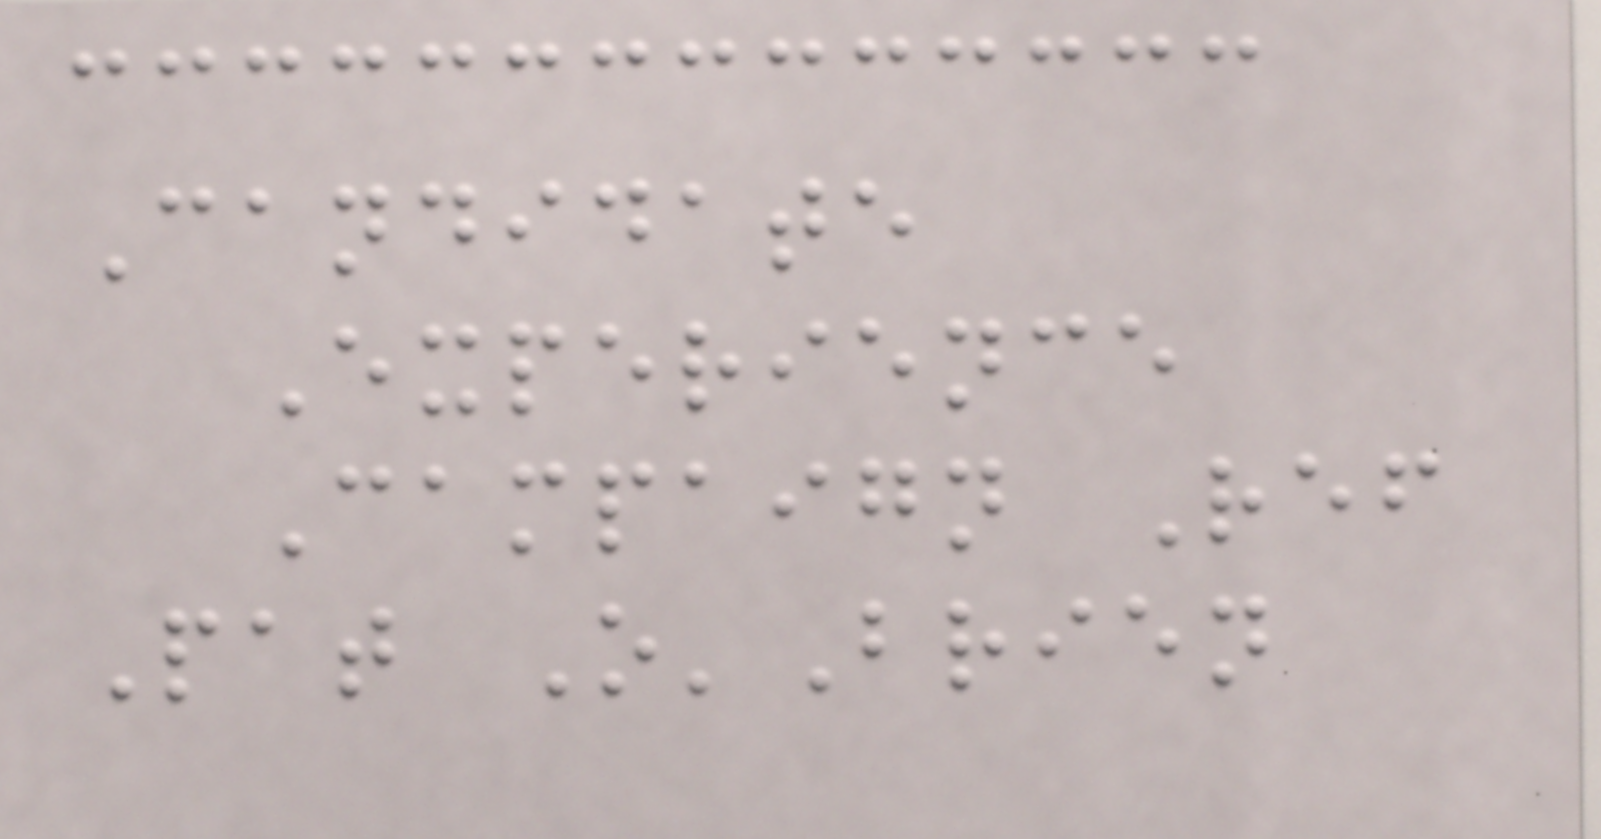Candidate
Experience
Campaign Ref
Pat O'Brien
